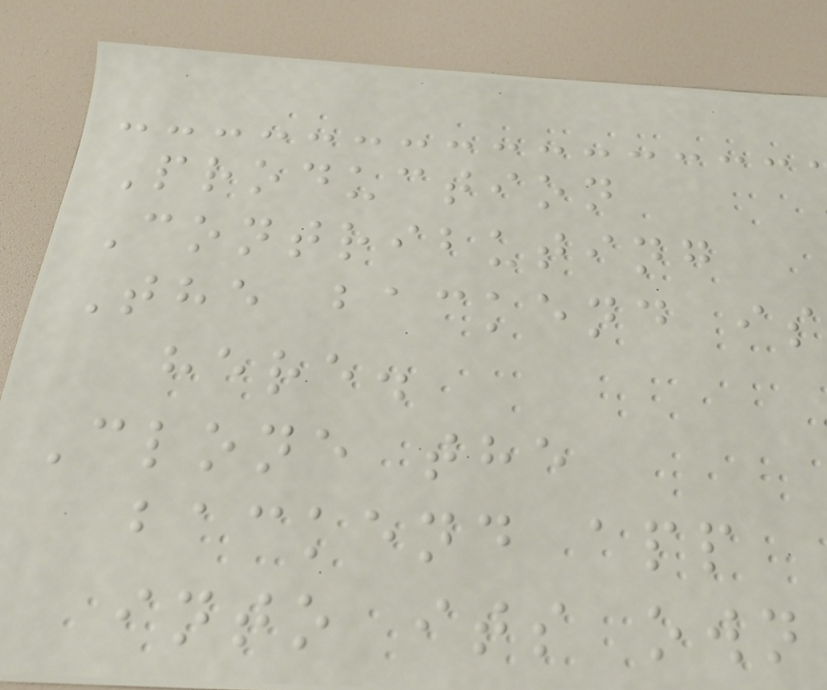Production
Contributing
The backend is
here.
Clone the
backend app
into its own
